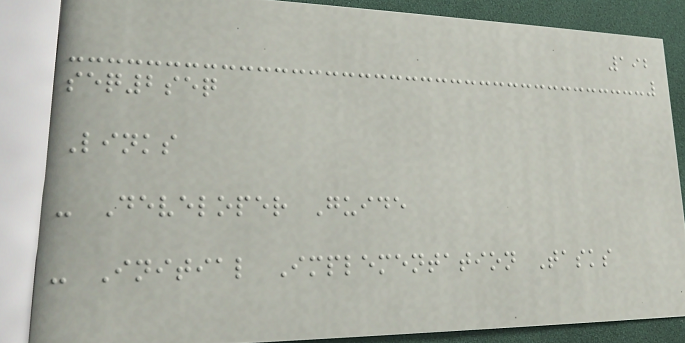192
seq2seq
Links
- Developer Guide
- Initial Implementation Tasks
